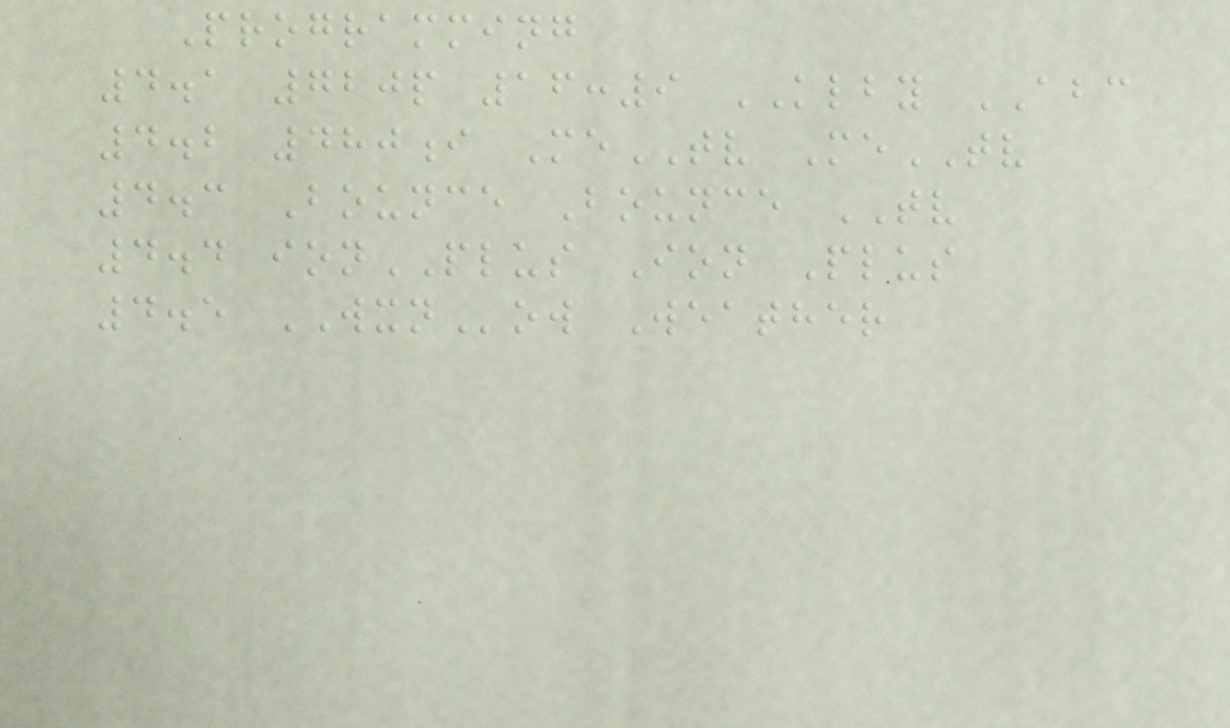Programming
4.1 720p 16:9 KLBY ABC
4.2 480i MeTV MeTV
4.3 Bounce Bounce TV
4.4 ionPLUS Ion Plus
4.5 WXNow Weather
